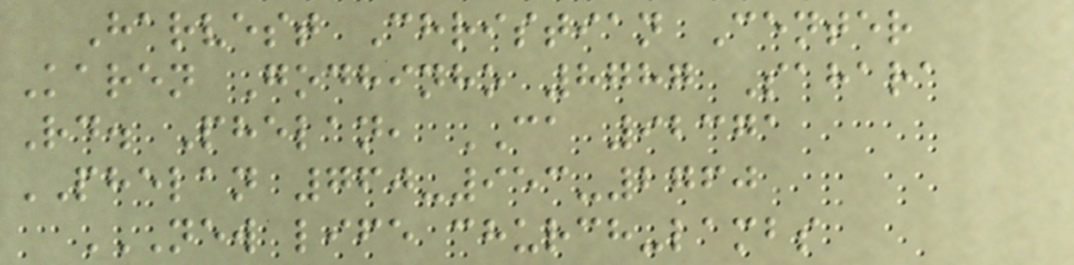Harvest Christian Center
Karen Godhinho 8787 Sahara
Rd. Phelan, CA 92371
PHELAN 760-953-2760
NEW LIFE CHURCH-LAMBS
